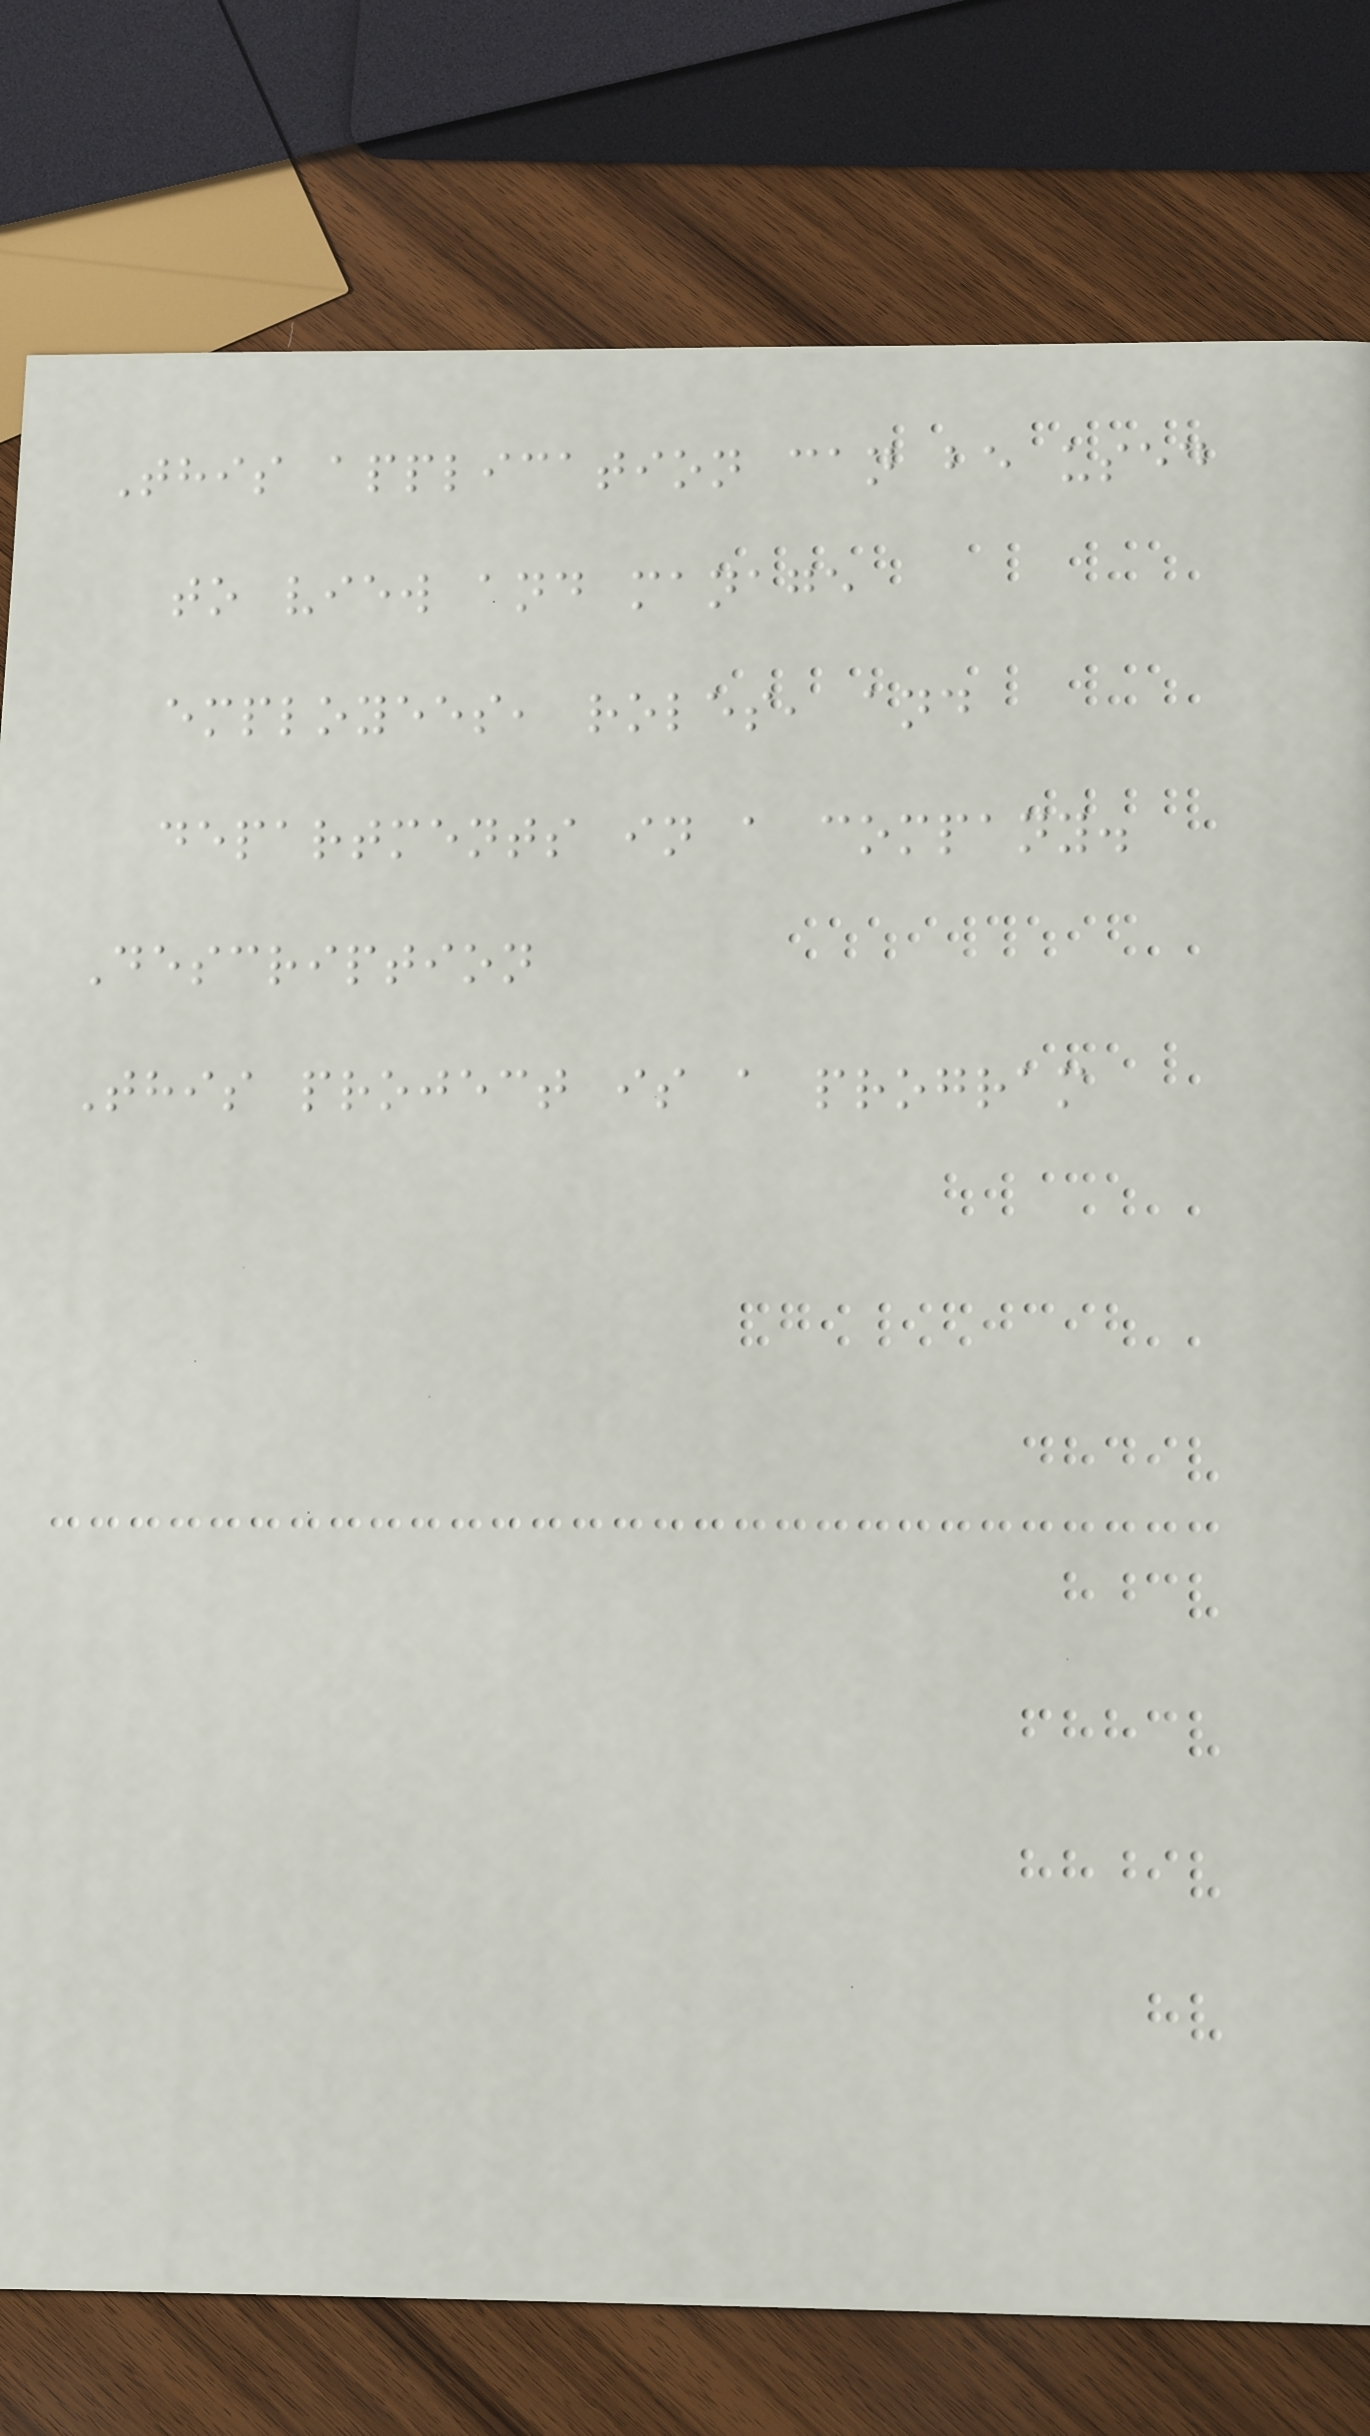This application can be used
to view and manage
employees, roles, and
departments in a company.
Description
This project is a program
